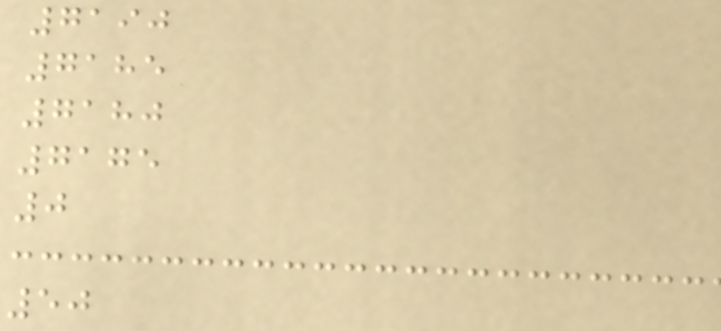7190
7185
7180
7175
0
50
